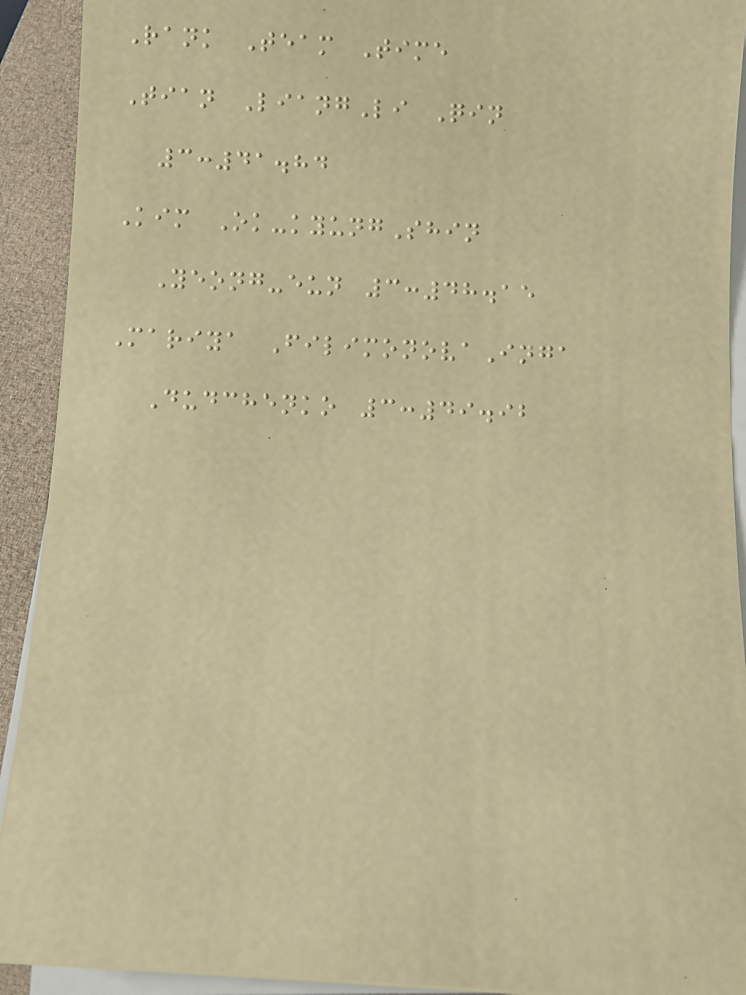Rank Team Time
Tian LiangLi Qin
3:41.84
Kim Ok-kyungShin
Yeong-eun 3:48.15
Mariya FilimonovaInga
Dudchenko 3:49.92
